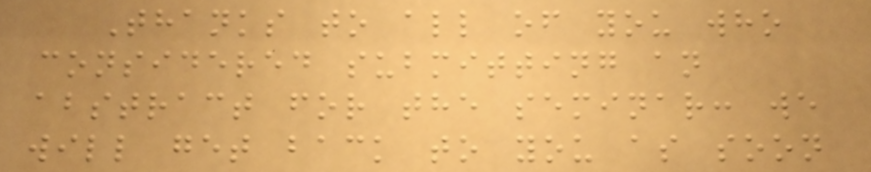Thanks to all of you who
considered submitting an
abstract for the seminar: we
will get back to you as soon
